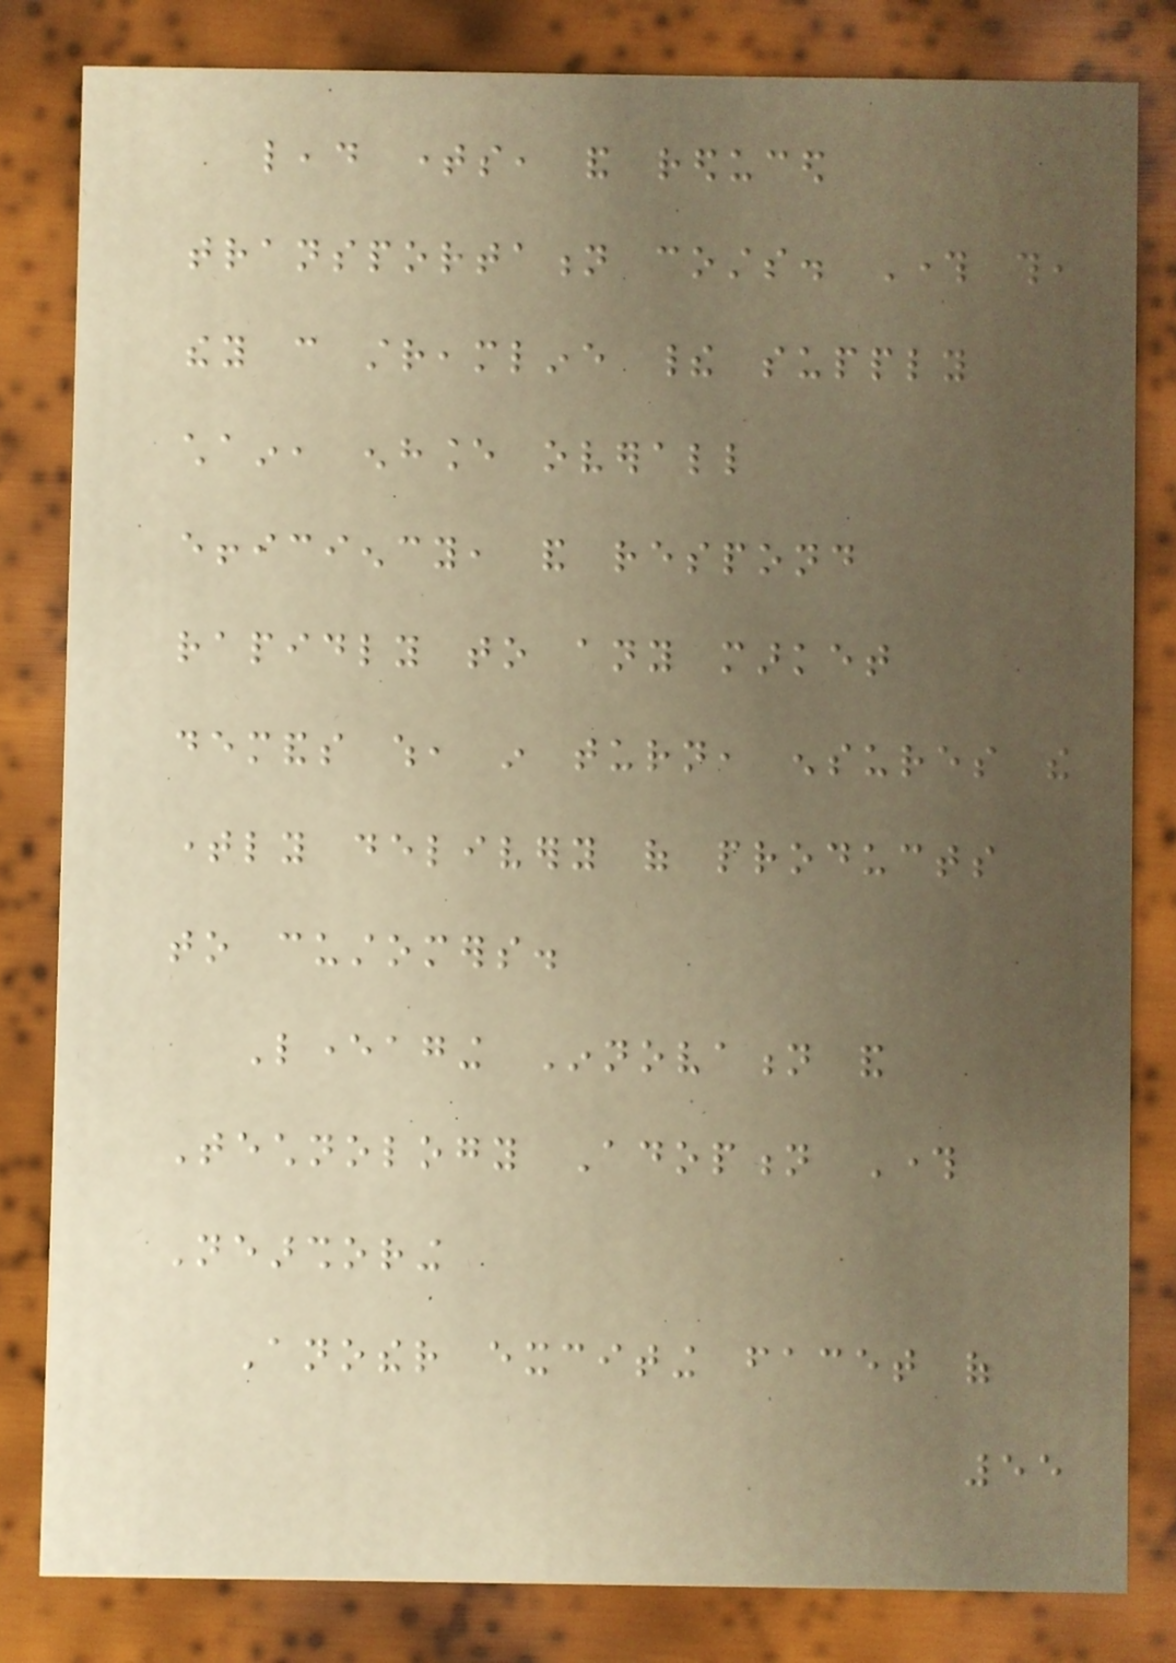lead times, and reduced
transportation costs. Through this,
they can streamline their supply
chain, enhance overall
efficiency, and respond
rapidly to any market
demands which, in turn, ensures the
timely delivery of products
to customers.
Leveraging Innovation and
Technology Adoption Through
Nearshoring
Another exciting facet of
55
